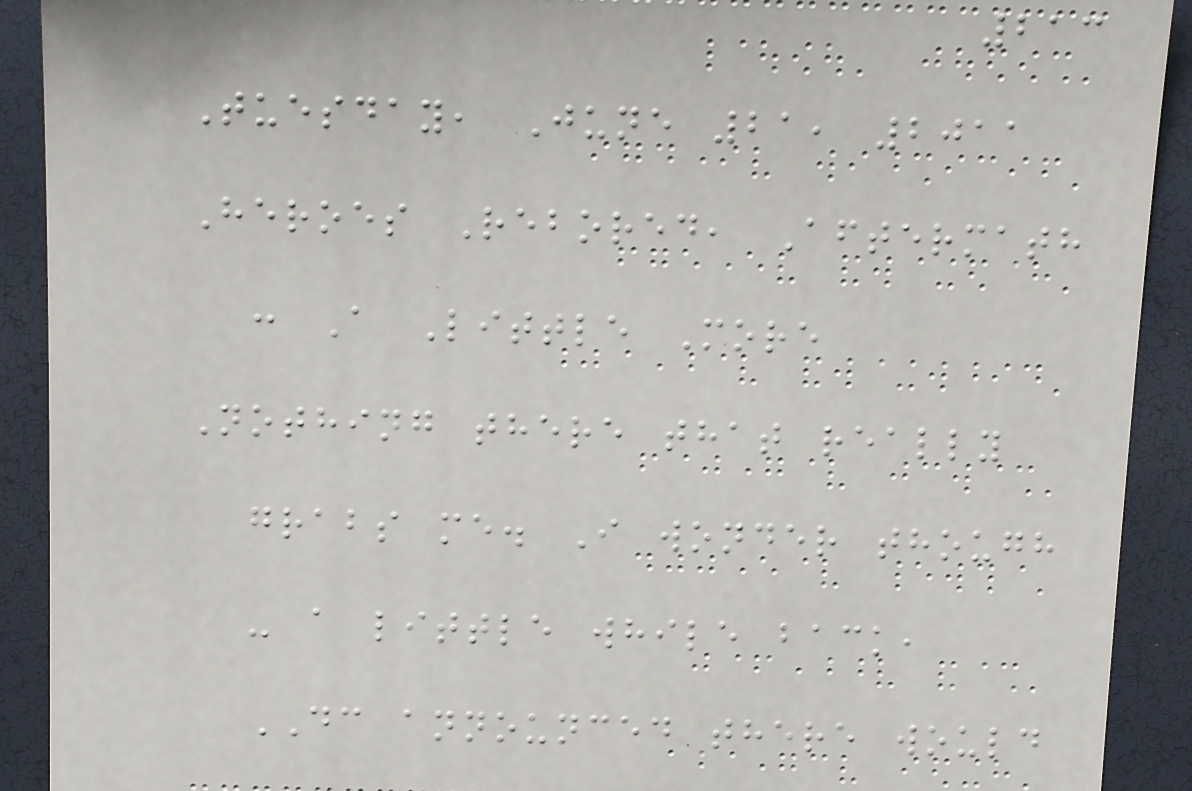213
Tuesday, June 21, 2011
Heroes Rebored, Aftermath
: A Little More
Nothing there that really
grabs me. I wonder though
- a little while back,
DC announced there would
